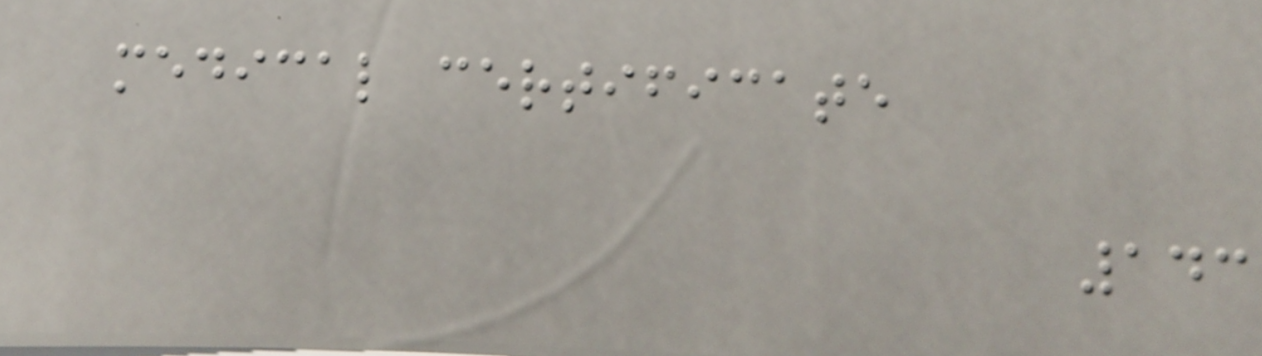medical certificate
143
